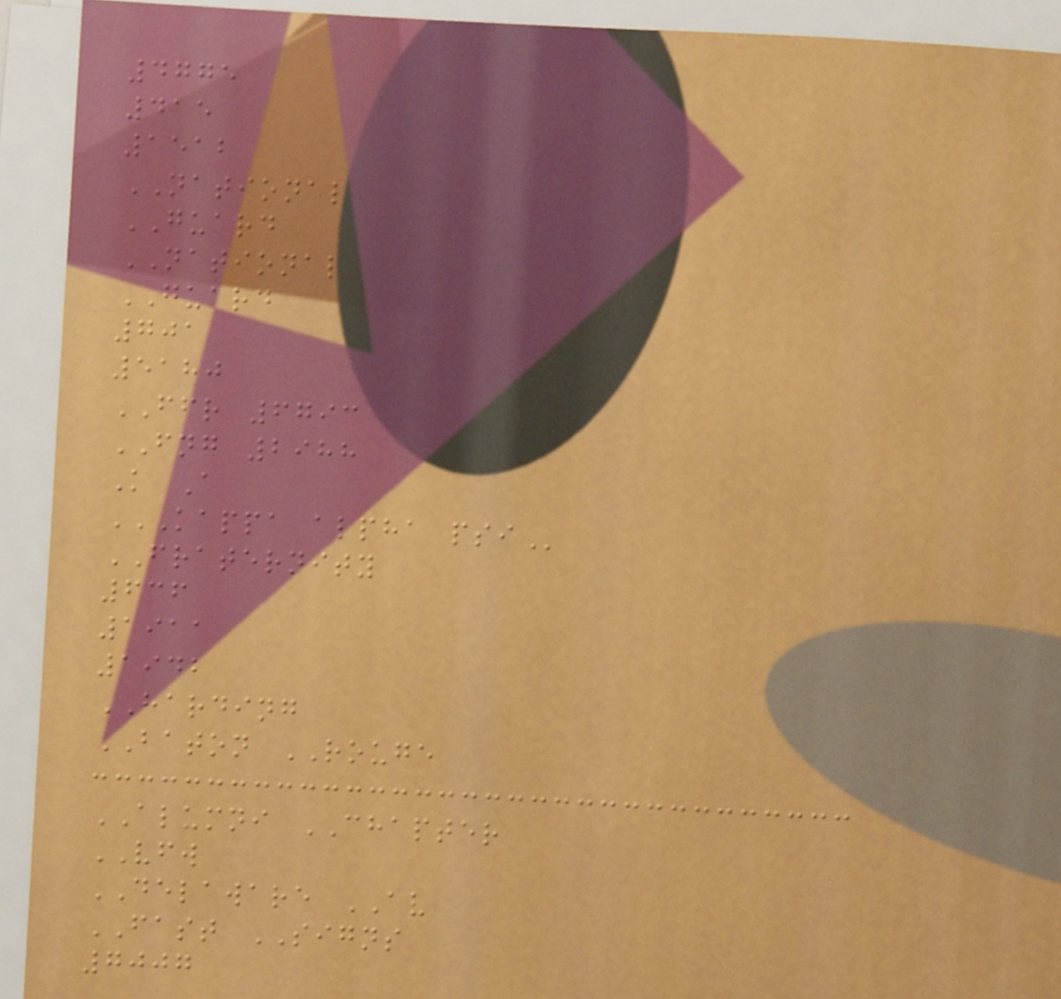4775
415
1512
NATIONAL
GUARD
NATIONAL
GUARD
701
5180
FFR 6793
FNG 2988
K A
KAPPA ALPHA PSI
FRATERNITY
636
1911
1942
HARDING
BATON ROUGE
ALUMNI CHAPTER
VFW
DELAWARE AV
FAST SIGNS
7007
